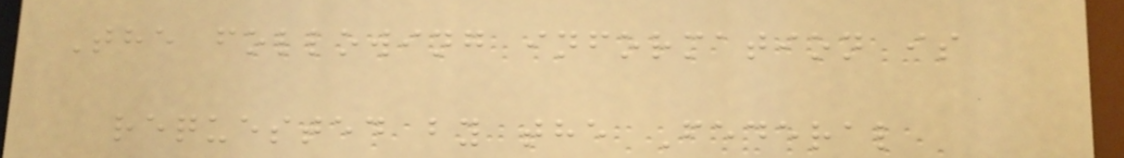The following information is
requested by the Federal
